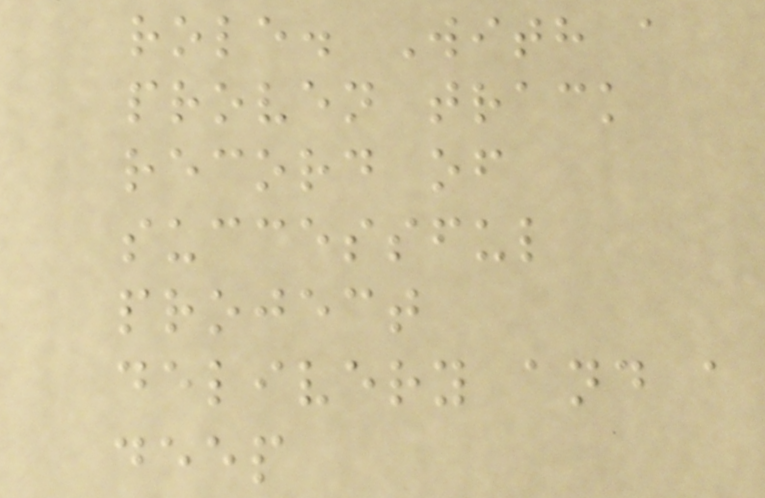role. With a
proven track
record of
successful
project
delivery and a
deep
